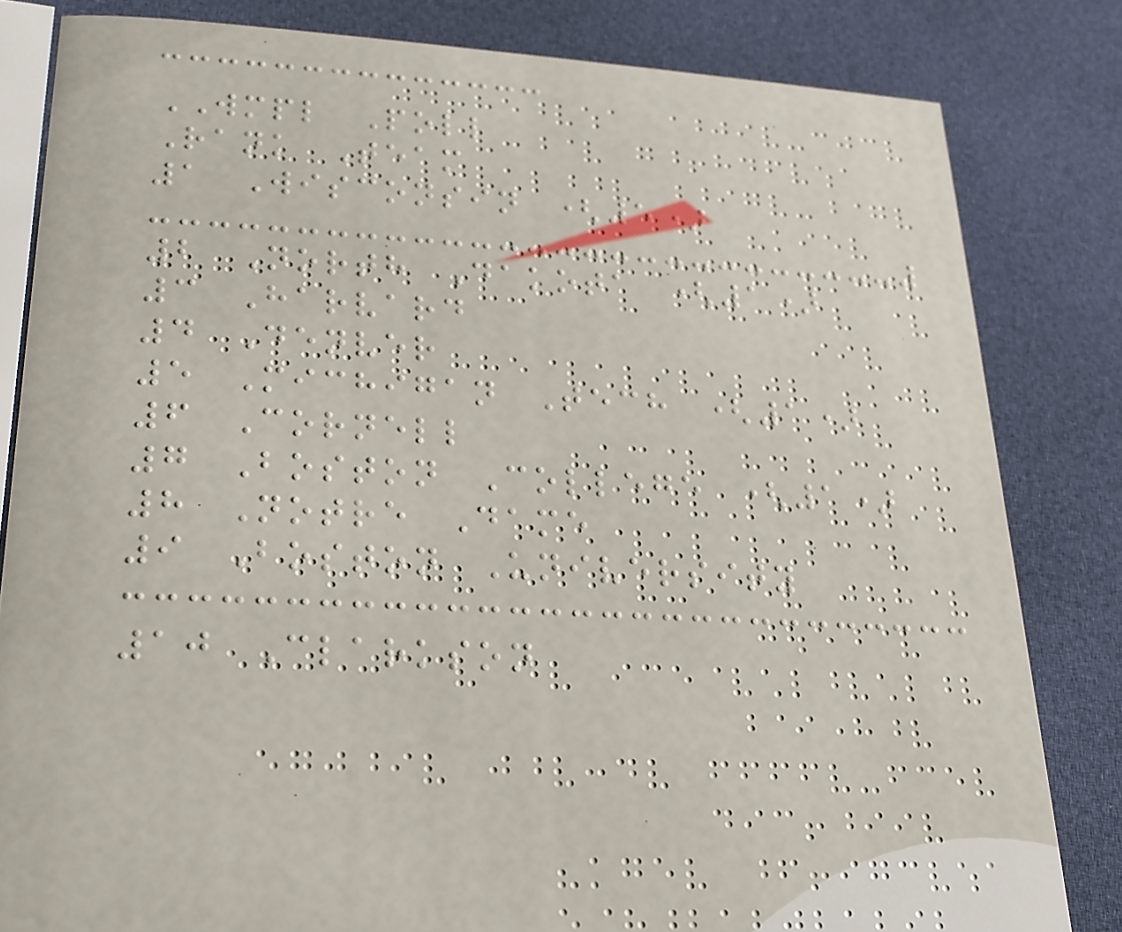WMPL Poll
Rank Team
1 Wisconsin (5)
2 North Dakota (1)
3 Harvard
4 Denver
5 Michigan Tech (1)
6 Cornell
7 Boston College (1)
8 Notre Dame
9 Boston University
10 Clarkson
